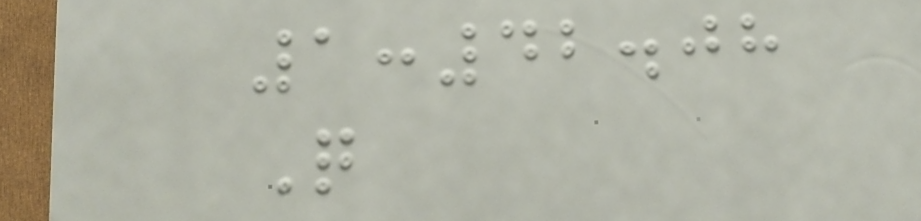1:42.08
Q
